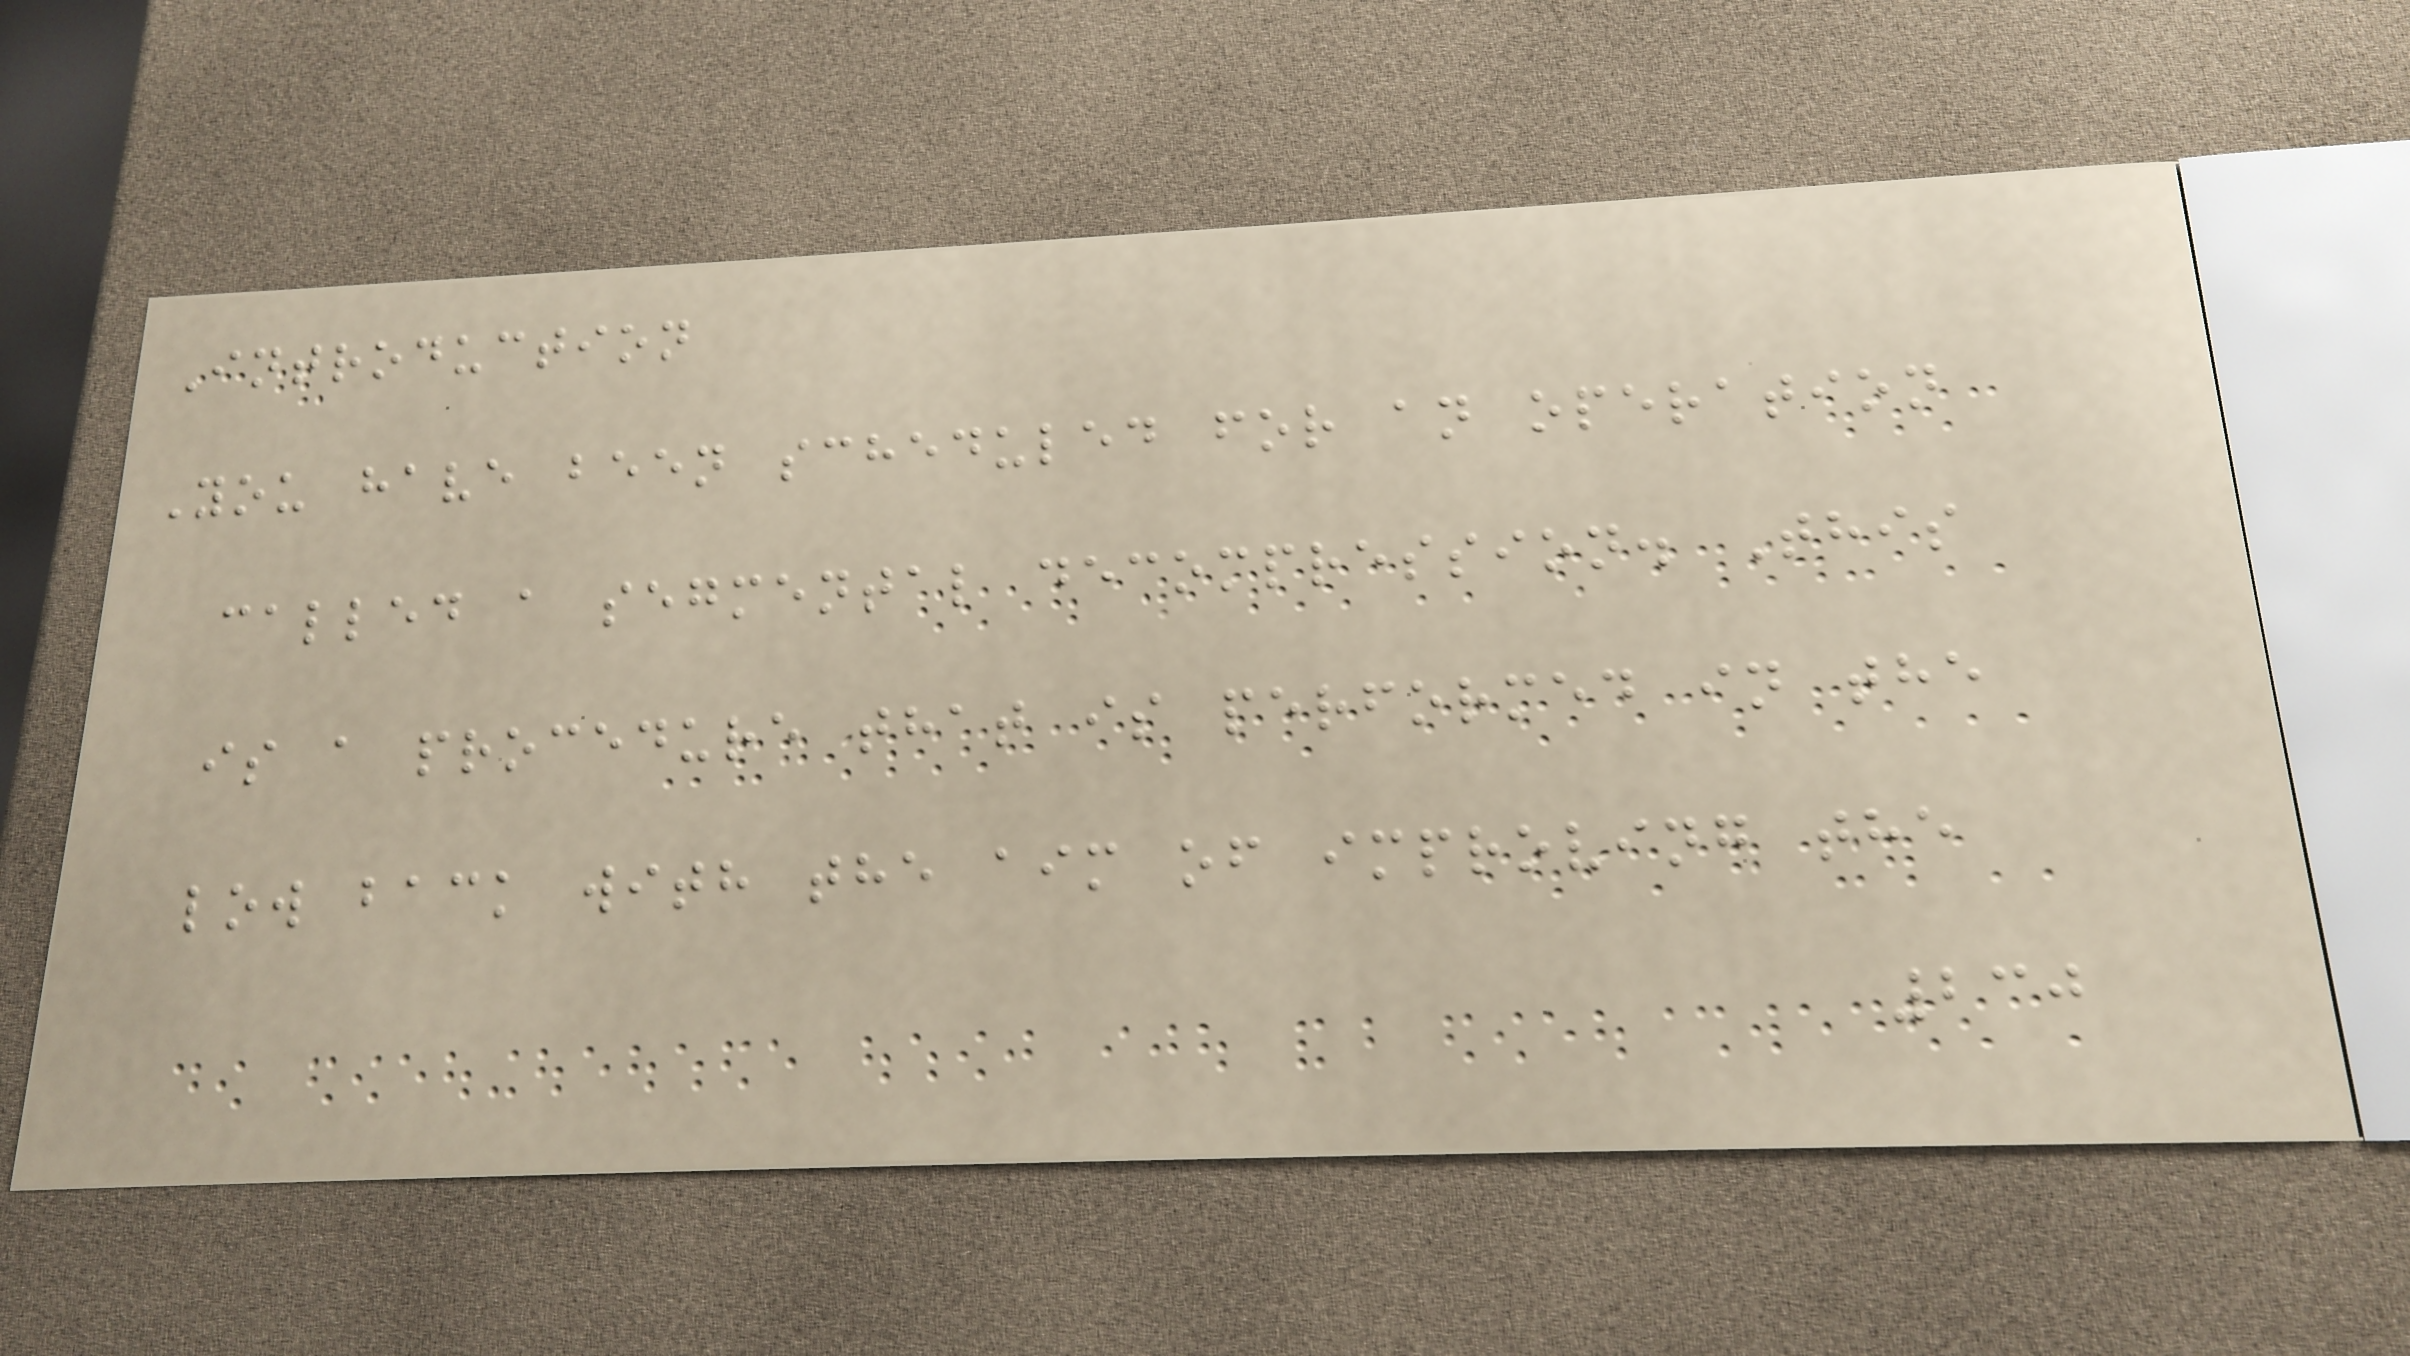Introduction
You have been scheduled for an operation
called a segmental decompression. This
is a procedure that is performed in the
low back with the aim of improving the
230
